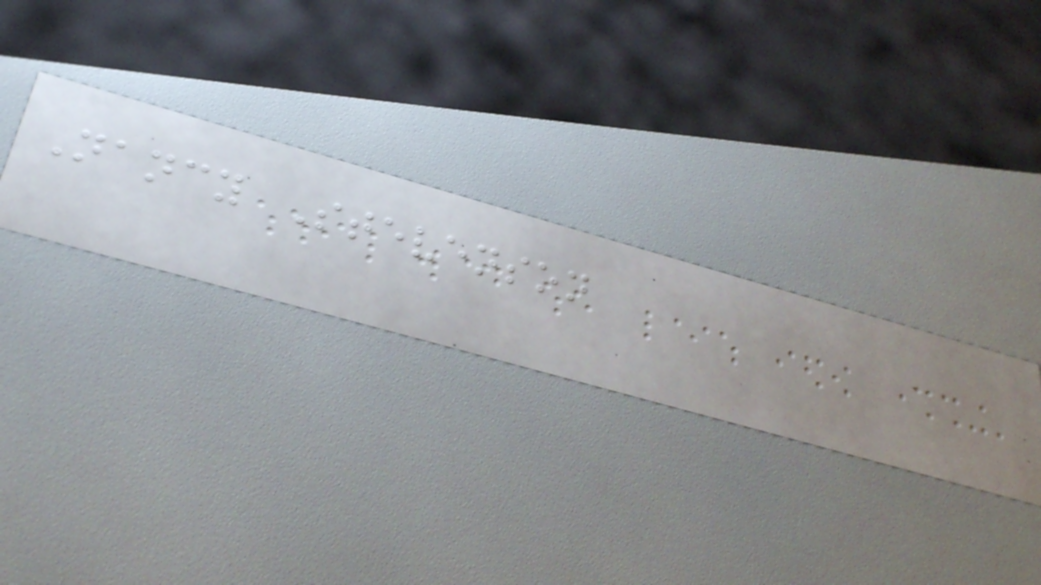Nancy Stevenson
